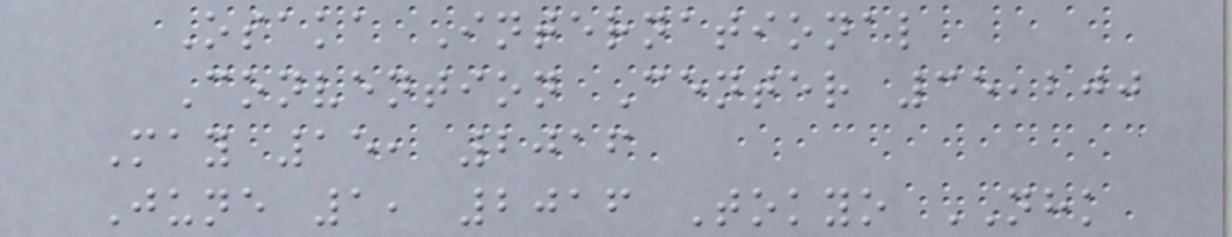Osaka International
Convention Center 35,200
May 15, 2016
June 1, 2016 Tokyo NHK
